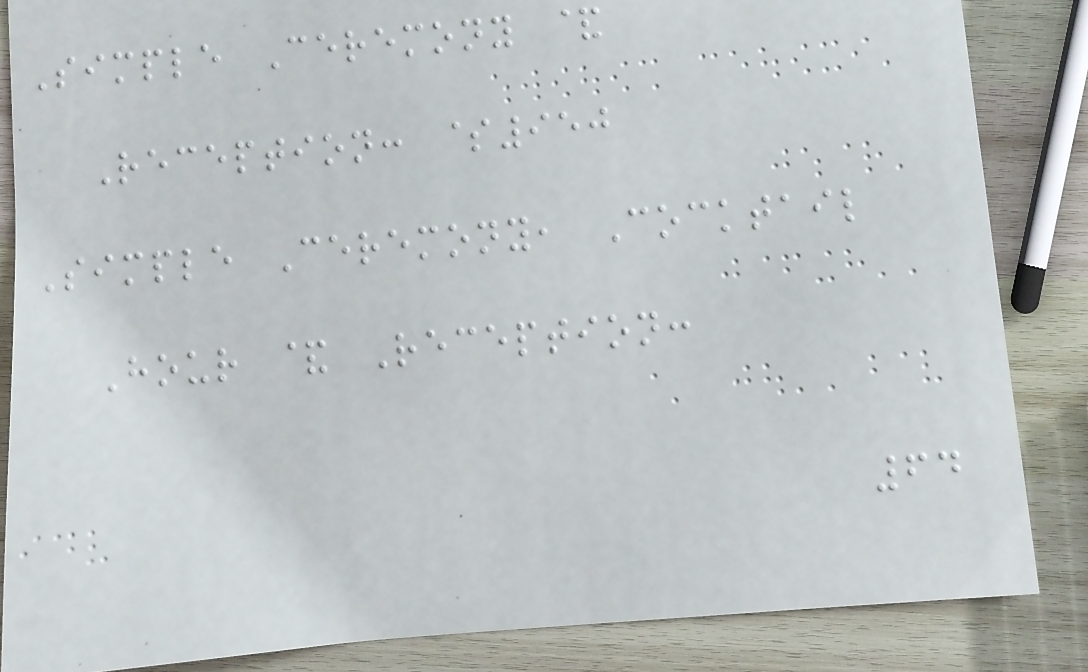Simple Ceremony &
Reception: $950
Simple Ceremony, Cocktail
Hour & Reception:
64
